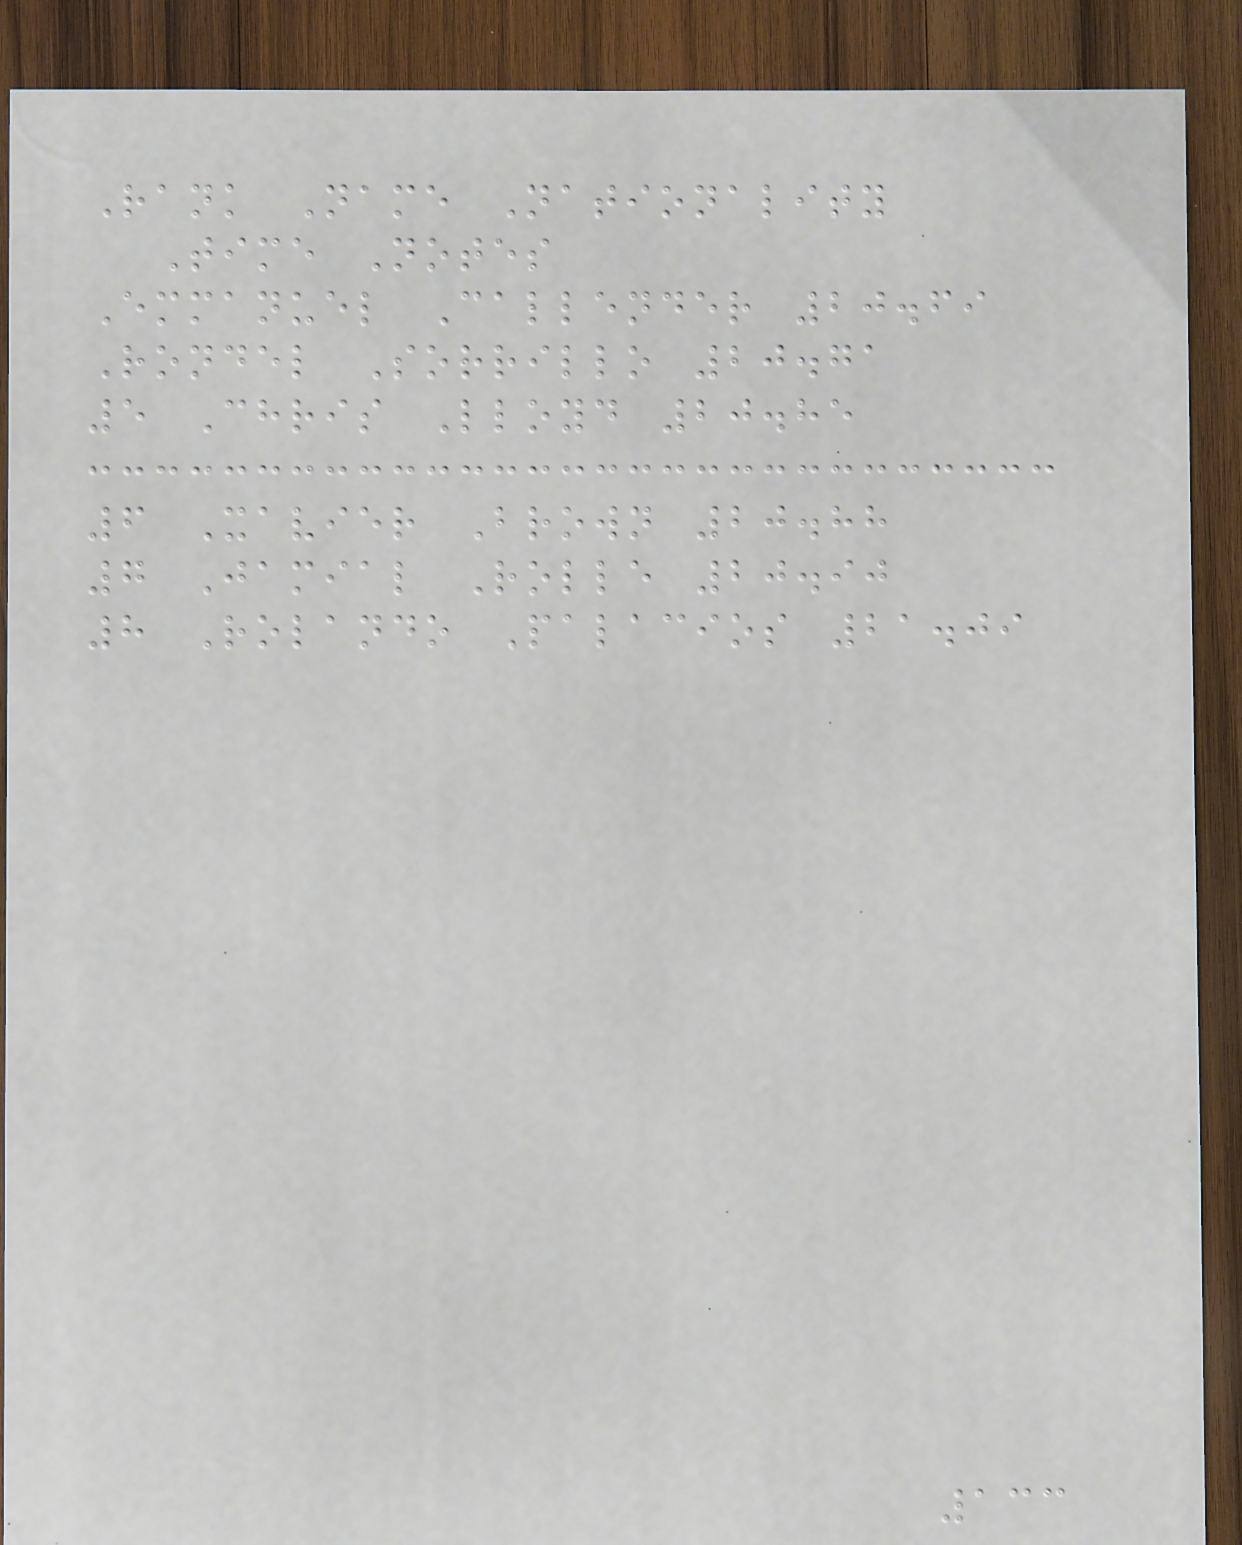Rank Name Nationality
Time Notes
Emmanuel Callender 20.69
Rondel Sorrillo 20.71
5 Chris Lloyd 20.85
6 Xavier Brown 20.88
7 Jamial Rolle 20.90
8 Rolando Palacios 21.09
133
